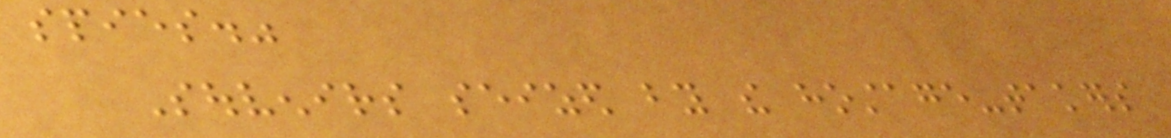spies."
Souvenirs seized by the hostage-takers
